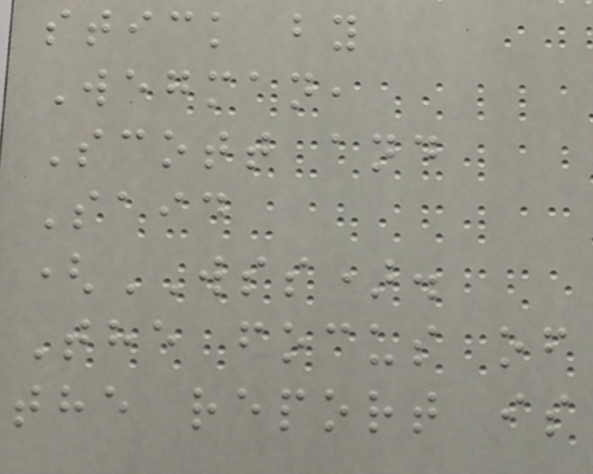stick by
Wegman,
Scott and
Said
(WSS).
The focus of
the report is
